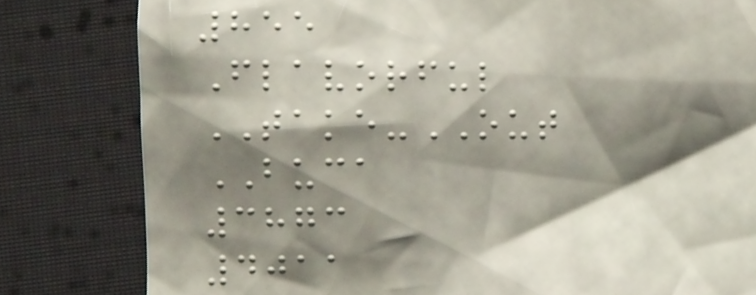855
Flavorful
TAKE-OUT
BUCA
3873
4011
